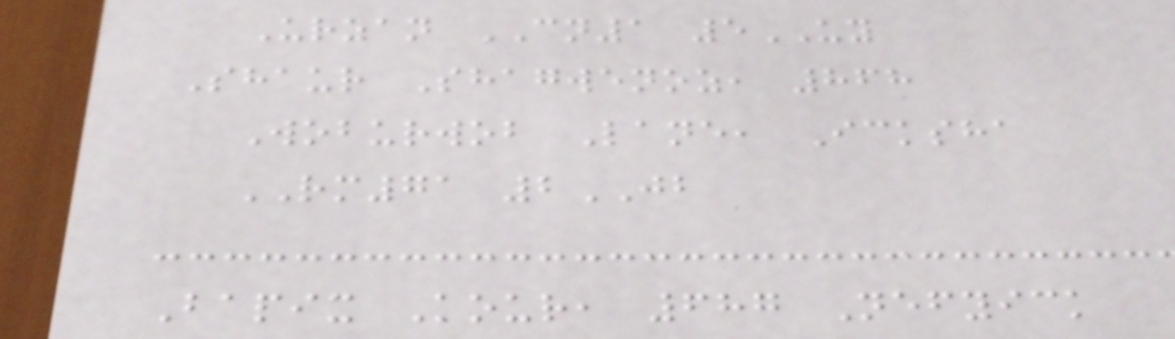Urzan CN1 5UY
Shaur Shagwenoz, 868
Woburwob Lane, Icksha
RM71 2JB
Bapix Kour, 687 Nefyick
